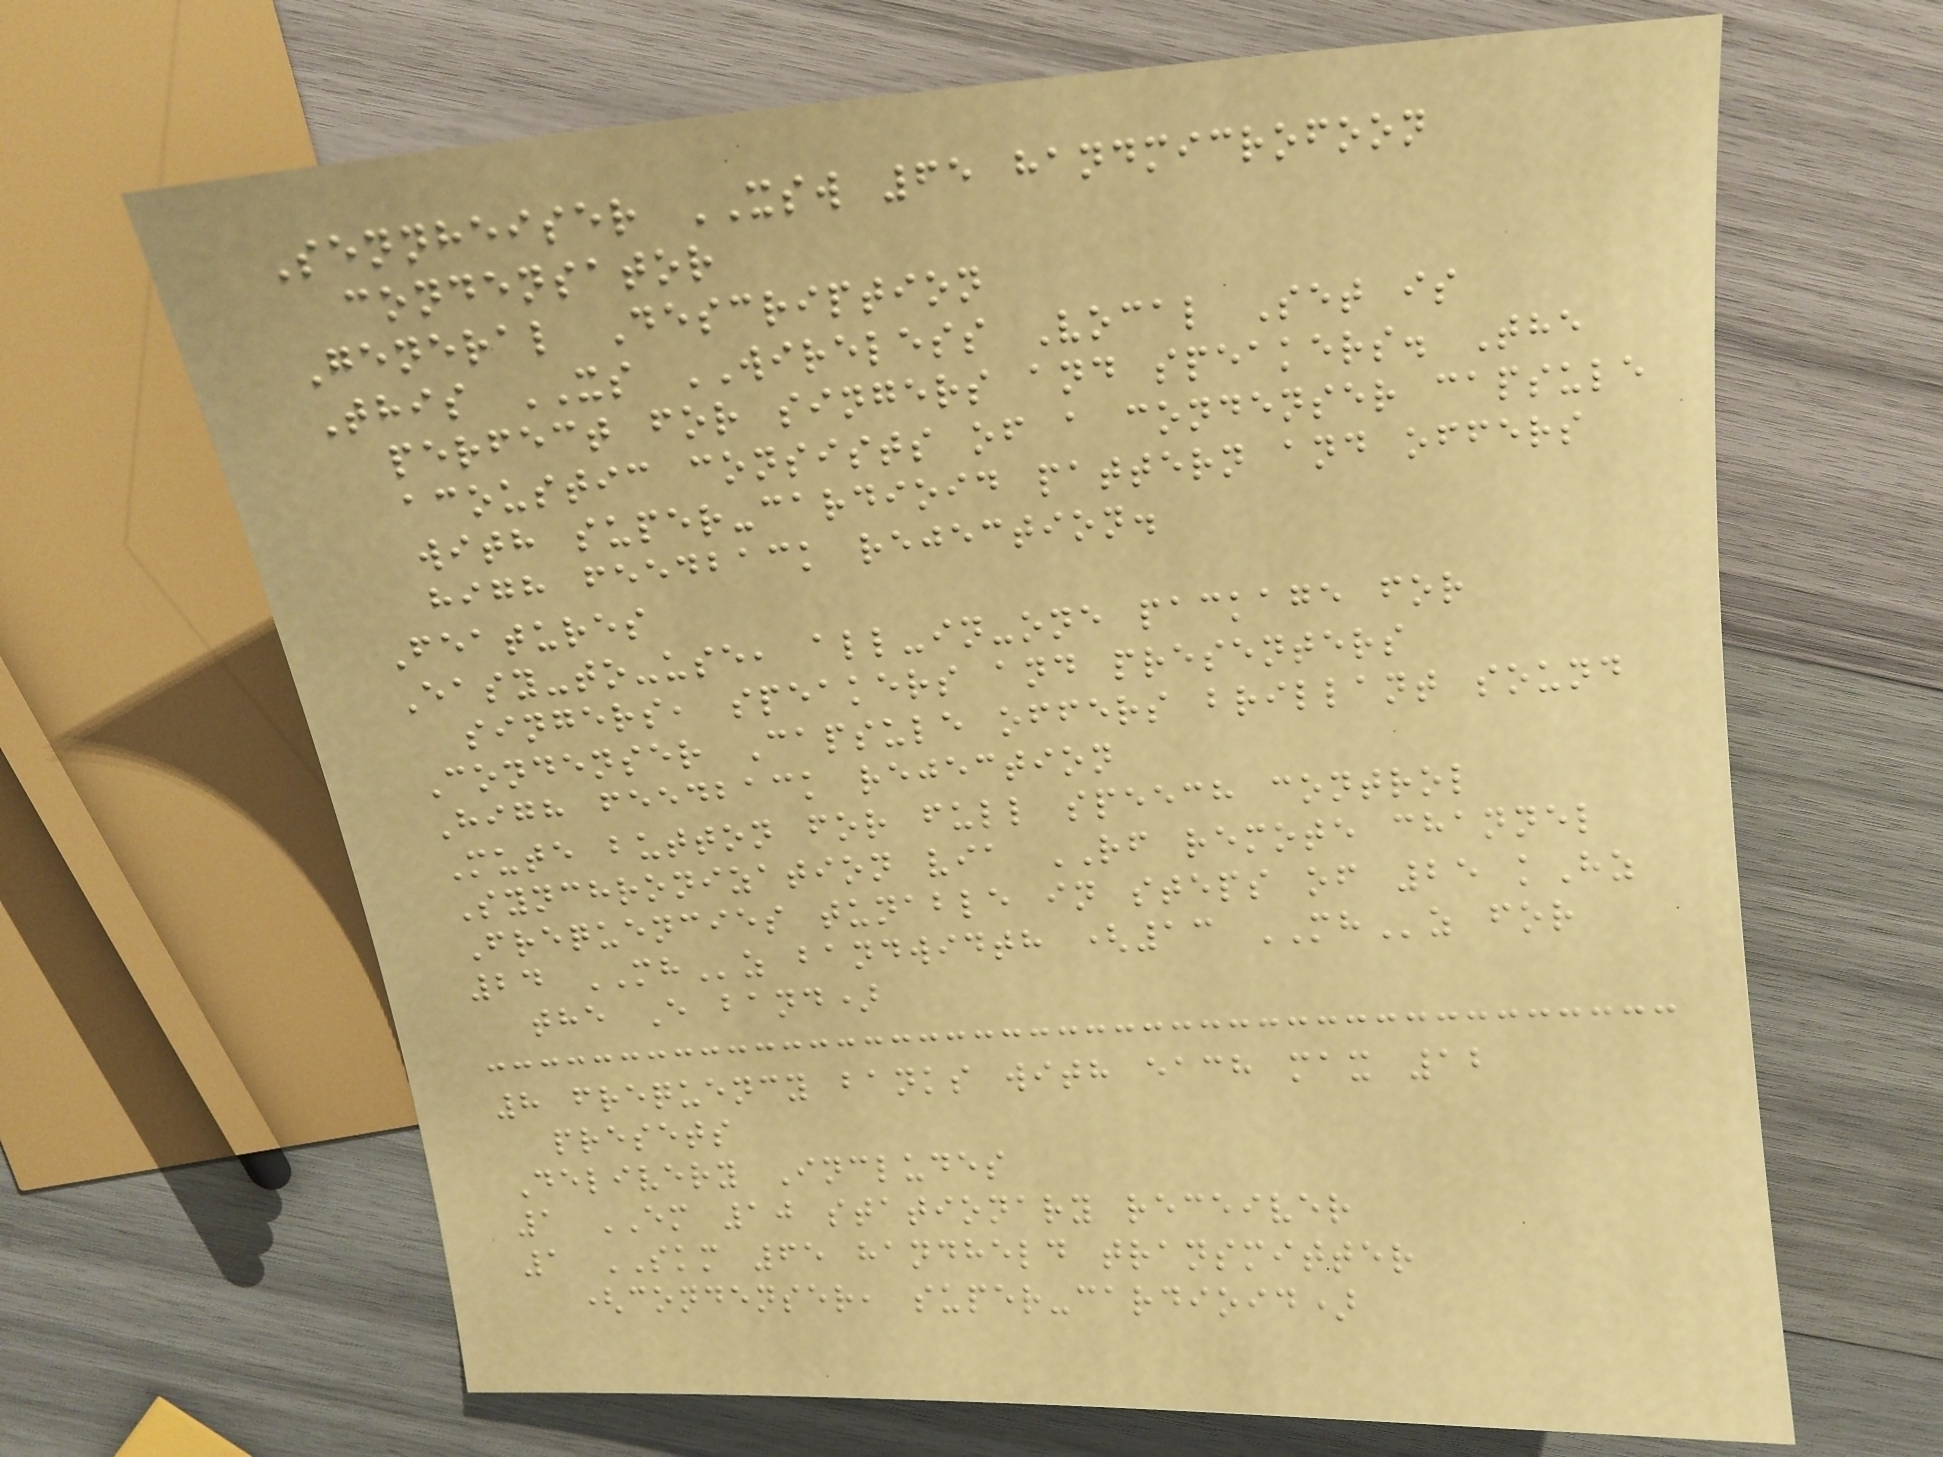Sennheiser XSW 65 handmicrofoon
condensator
General Description
This XS WIRELESS Vocal Set is
perfect for singers and speakers. The
acoustic consists of a condenser capsule
with super-cardioid pattern and offers
high feedback rejection.
Features
Easy-to-use, all-in-one package for
singers, speakers and presenters
Condenser Capsule offers brillant sound
High feedback rejection
Mute button for full speech control
Synchronization via RF remote channel
Frequencies tunable in steps of 25 kHz
24 MHz bandwidth (13 MHz for
the E band)
8 frequency banks with each max 12
presets
Delivery Includes
1 EM 10 stationary receiver
1 SKM 65 handheld transmitter
(condenser, super-cardioid)
